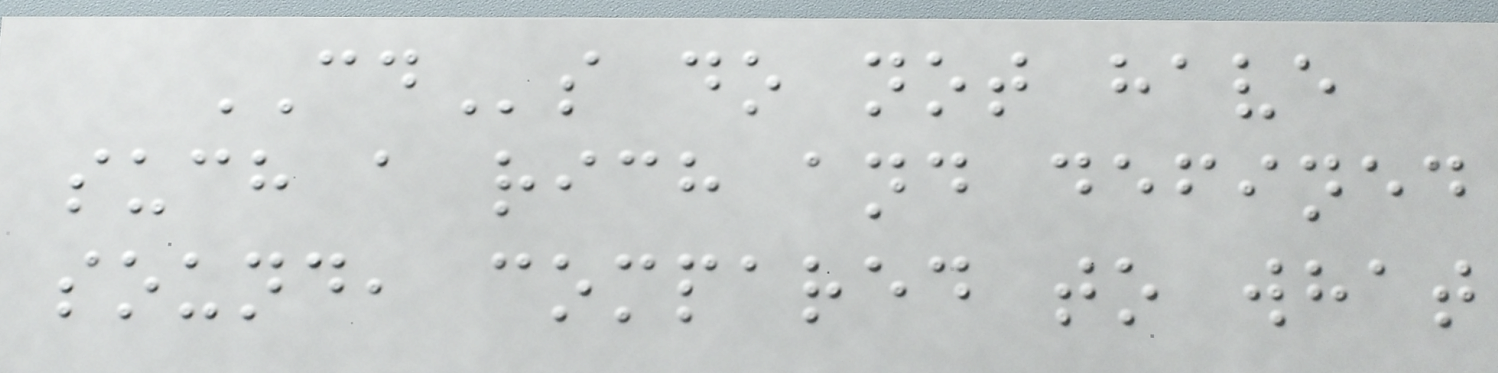CDs do not have
such a rich and defined
sound, compared to what
